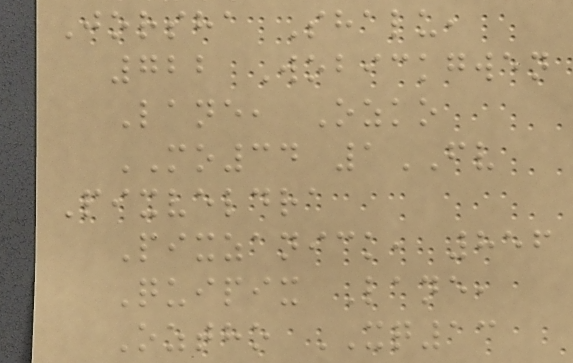Jorsha Shalu,
722 Wobickgwen
Lane, Ozko
MO34 1FV
Pixveldra
Pixzanick, 856
Quipix Lane,
Oztho XQ13
